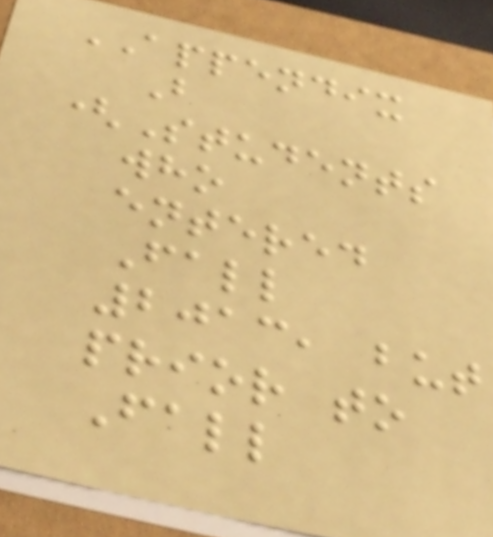APPENDIX
B
(Students
who
entered
Fall
2013, but
prior to
Fall
